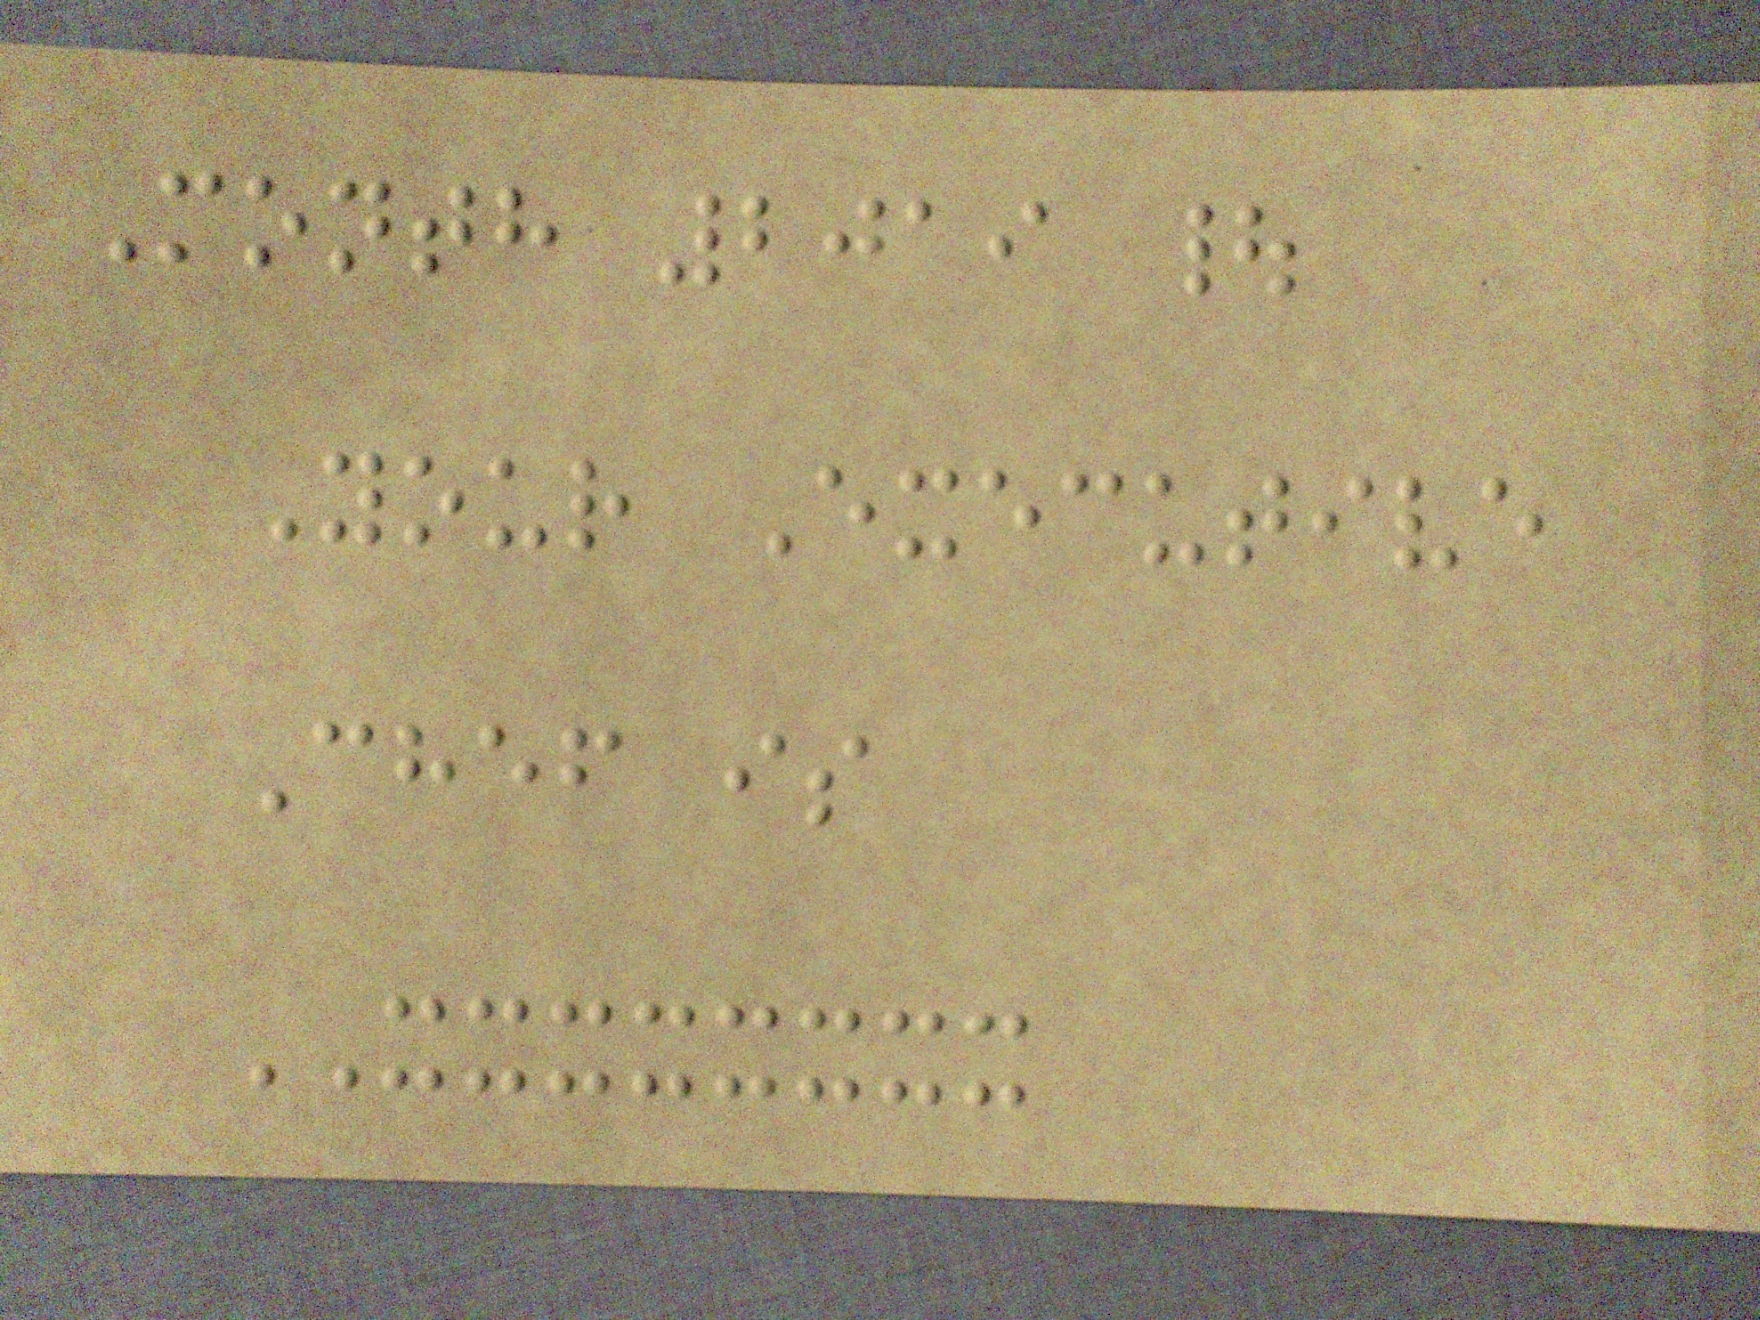Month 2019 |
Your Executive
Chef is
XXXXXXXX
